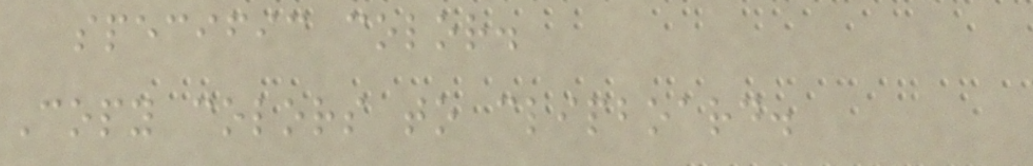specific color.
Copy colors to clipboard.
